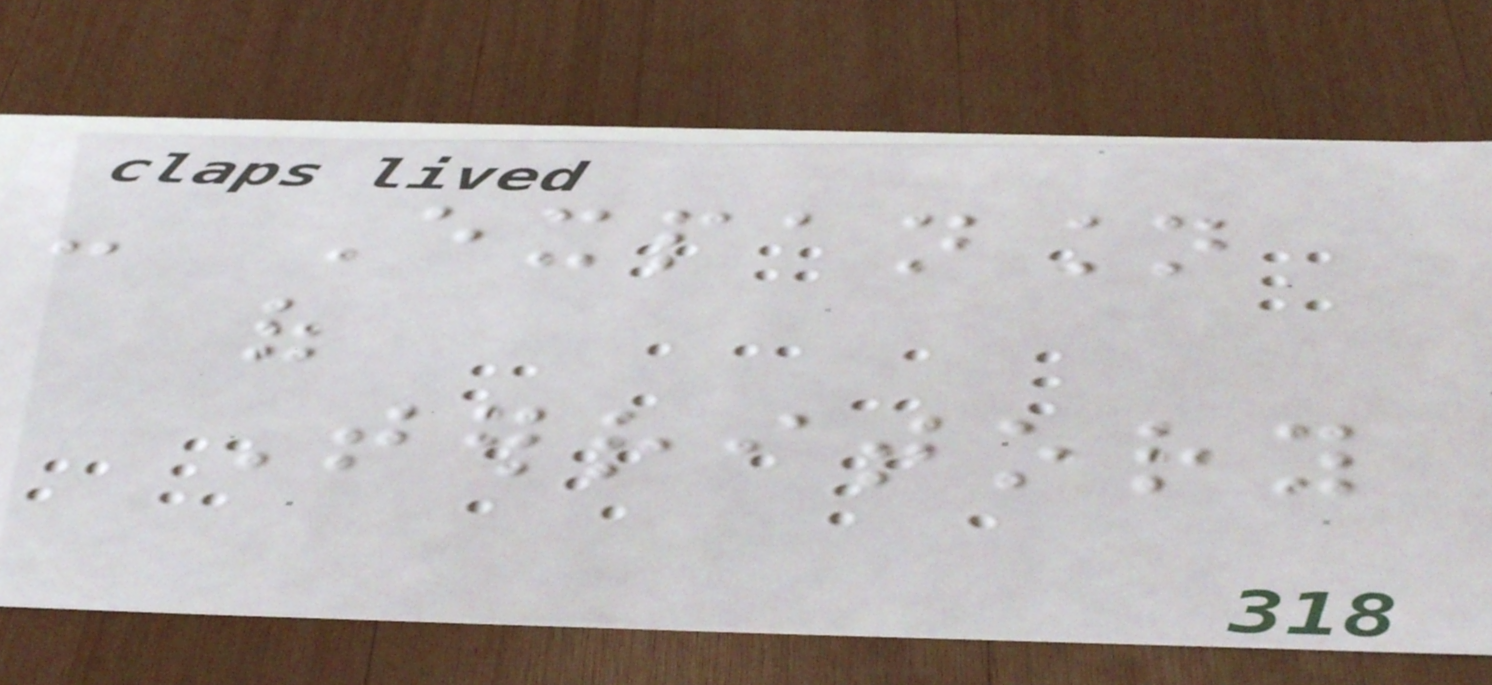- Expansion
of
Territory
